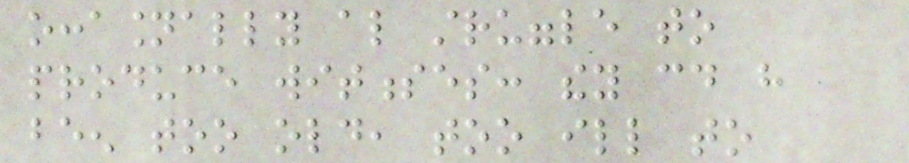occasionally also struggle to
produce witnesses: they could have
been too old, too ill to
